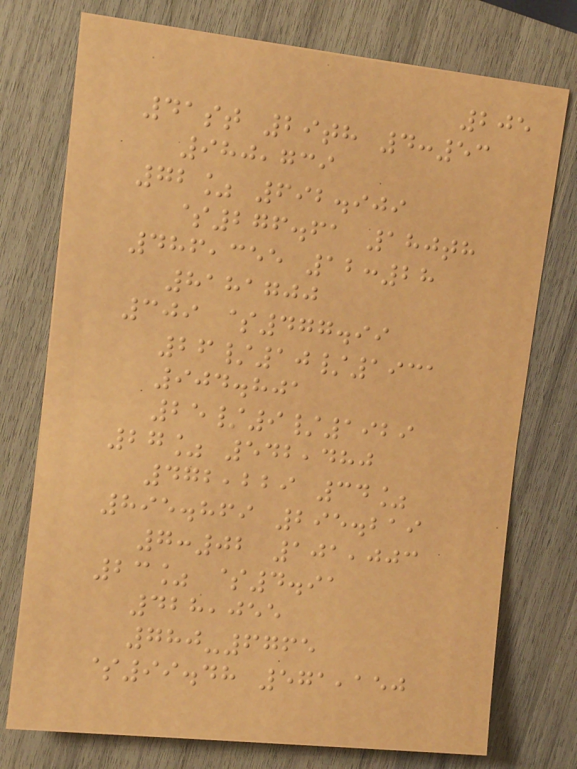205
41st 29th 4:53
980,739
72% 692.909
$276.61 180th
486,355 12:28
8181700
309 $477.99
26/10/1931
904.801
25/9/1929
27% 542,480
472,229 34%
895.869 295.219
7:02 101,003
23% $4.91
428,055
780-6765
$99.48 571,150
